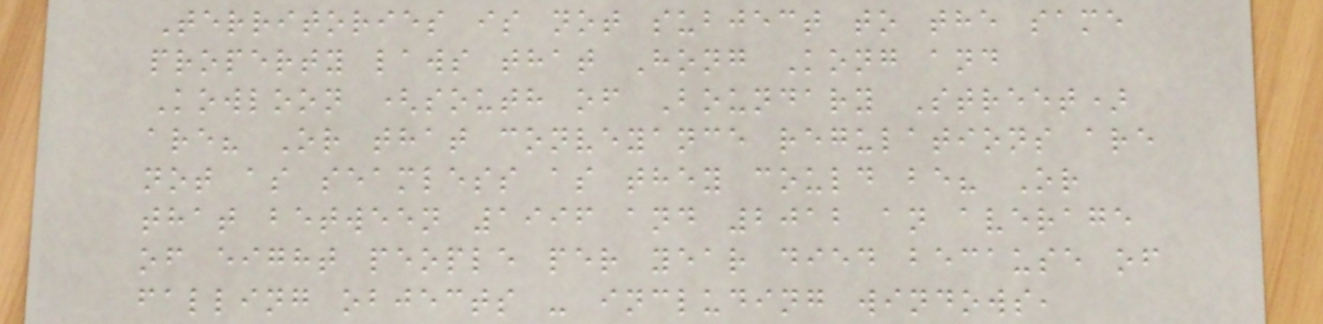Territories is not subject to the same
property laws that Hong Kong and
Kowloon (south of Boundary Street)
are? Or that conveyance regulations are
not as seamless as they could be? Or
that between 1996 and 2012 an average
of eight people per year died because of
falling objects - including windows,
